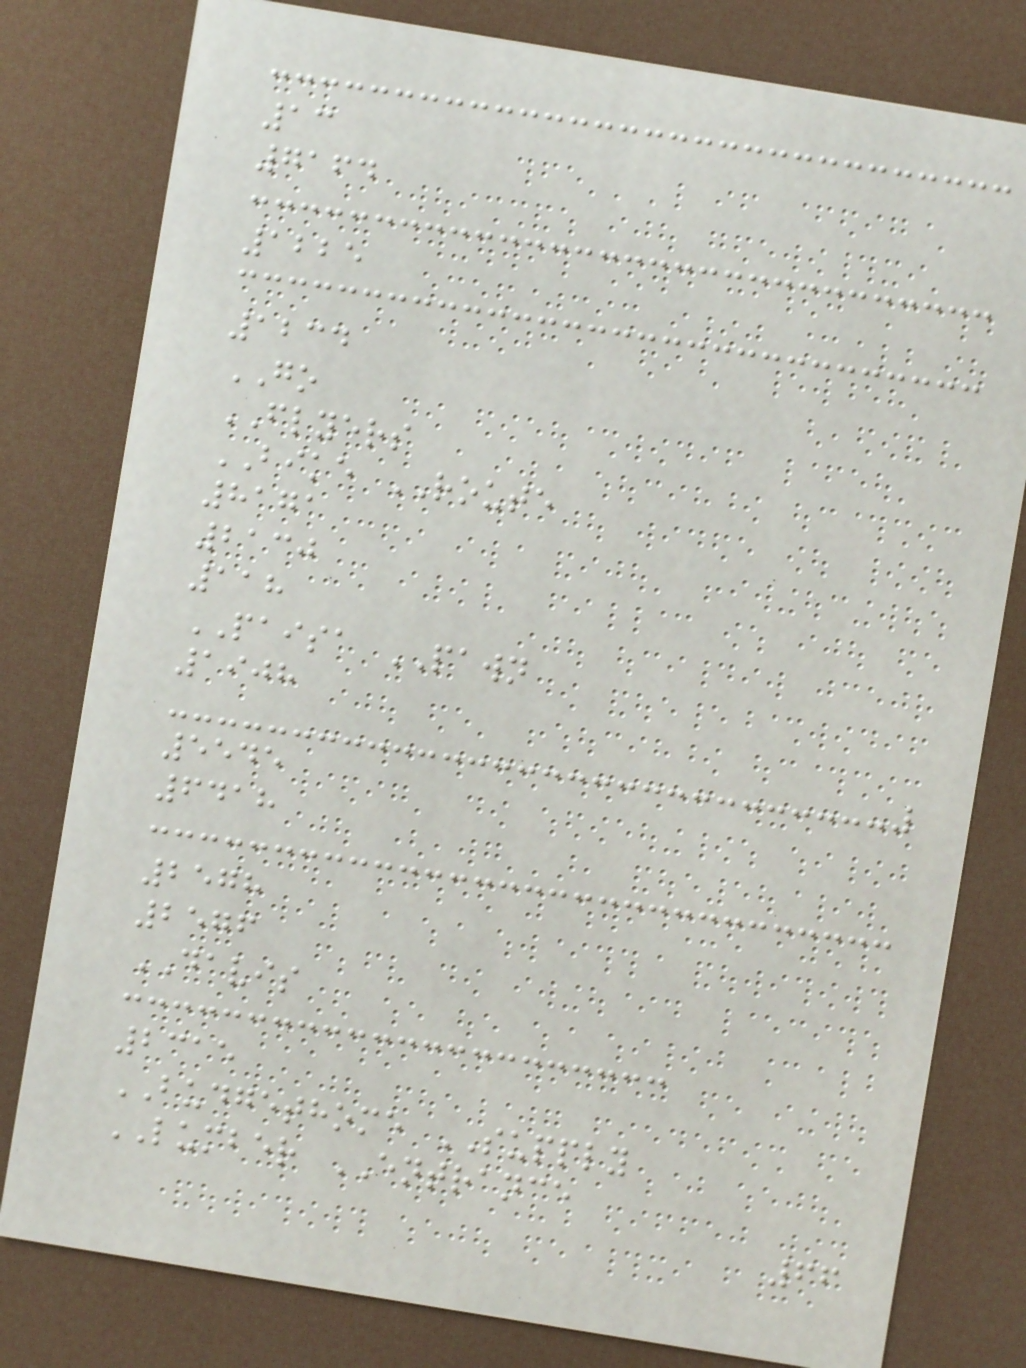13
7164
1225
1234
GO
FLYERS
BIKE ROUTE
8171
2130
118
PAISA PAWN
1908
5545
6418
2578
2576
DAVIS
2315
BUDGETHOME SUPPLY
LUMBER ENTRANCE
66
